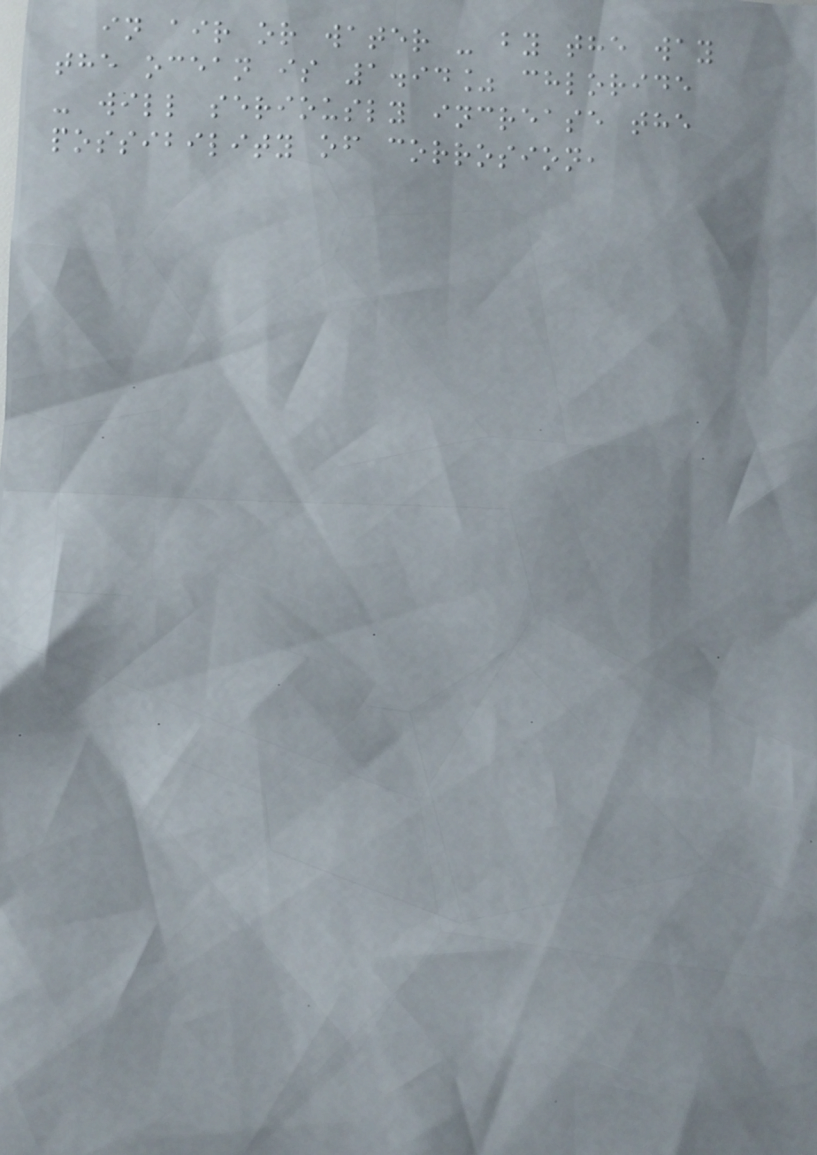in air or water - by the way
the ocean is 1.94% chloride
- will seriously increase the
possibility of corrosion,
